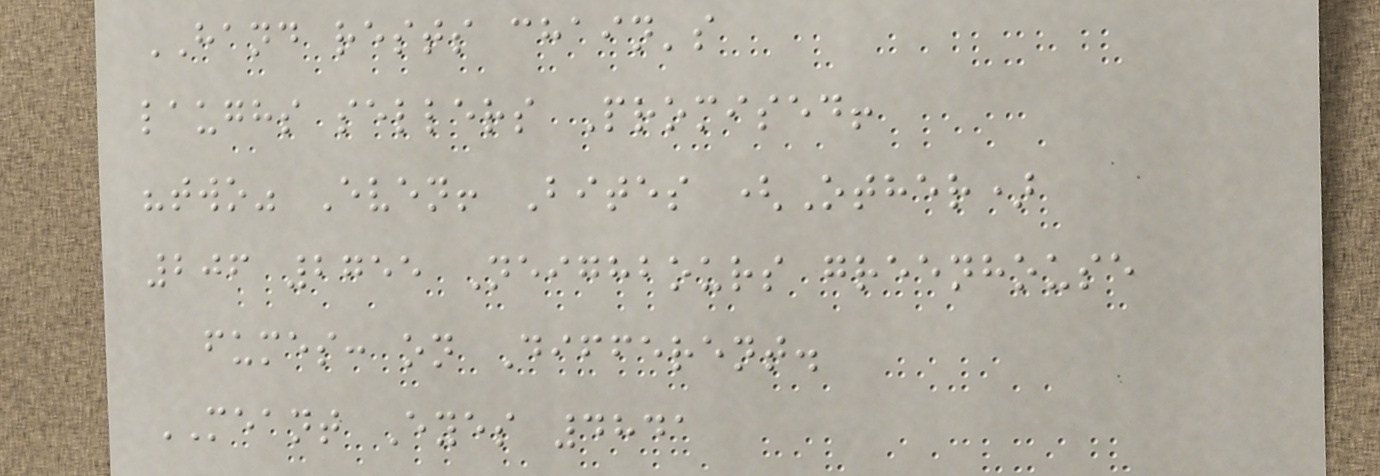HAND rests chain's
laughs sellers Promised!
"two" Even! Bites (Other)
206 2755 Neighbours greenhouse
fumes: on Different.
MEANT Eyes 4841
